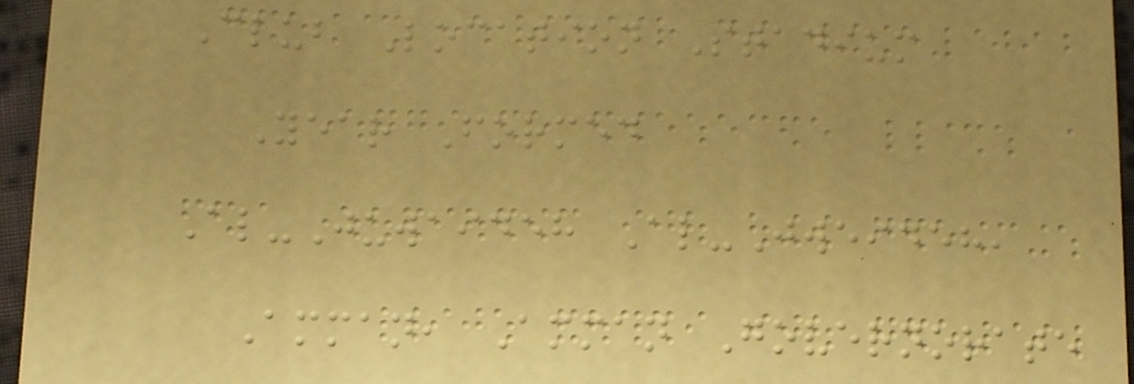Club Location Stadium
Year Formed
Al-Juwaideh Al-Jweideh,
Amman, Amman Governorate
